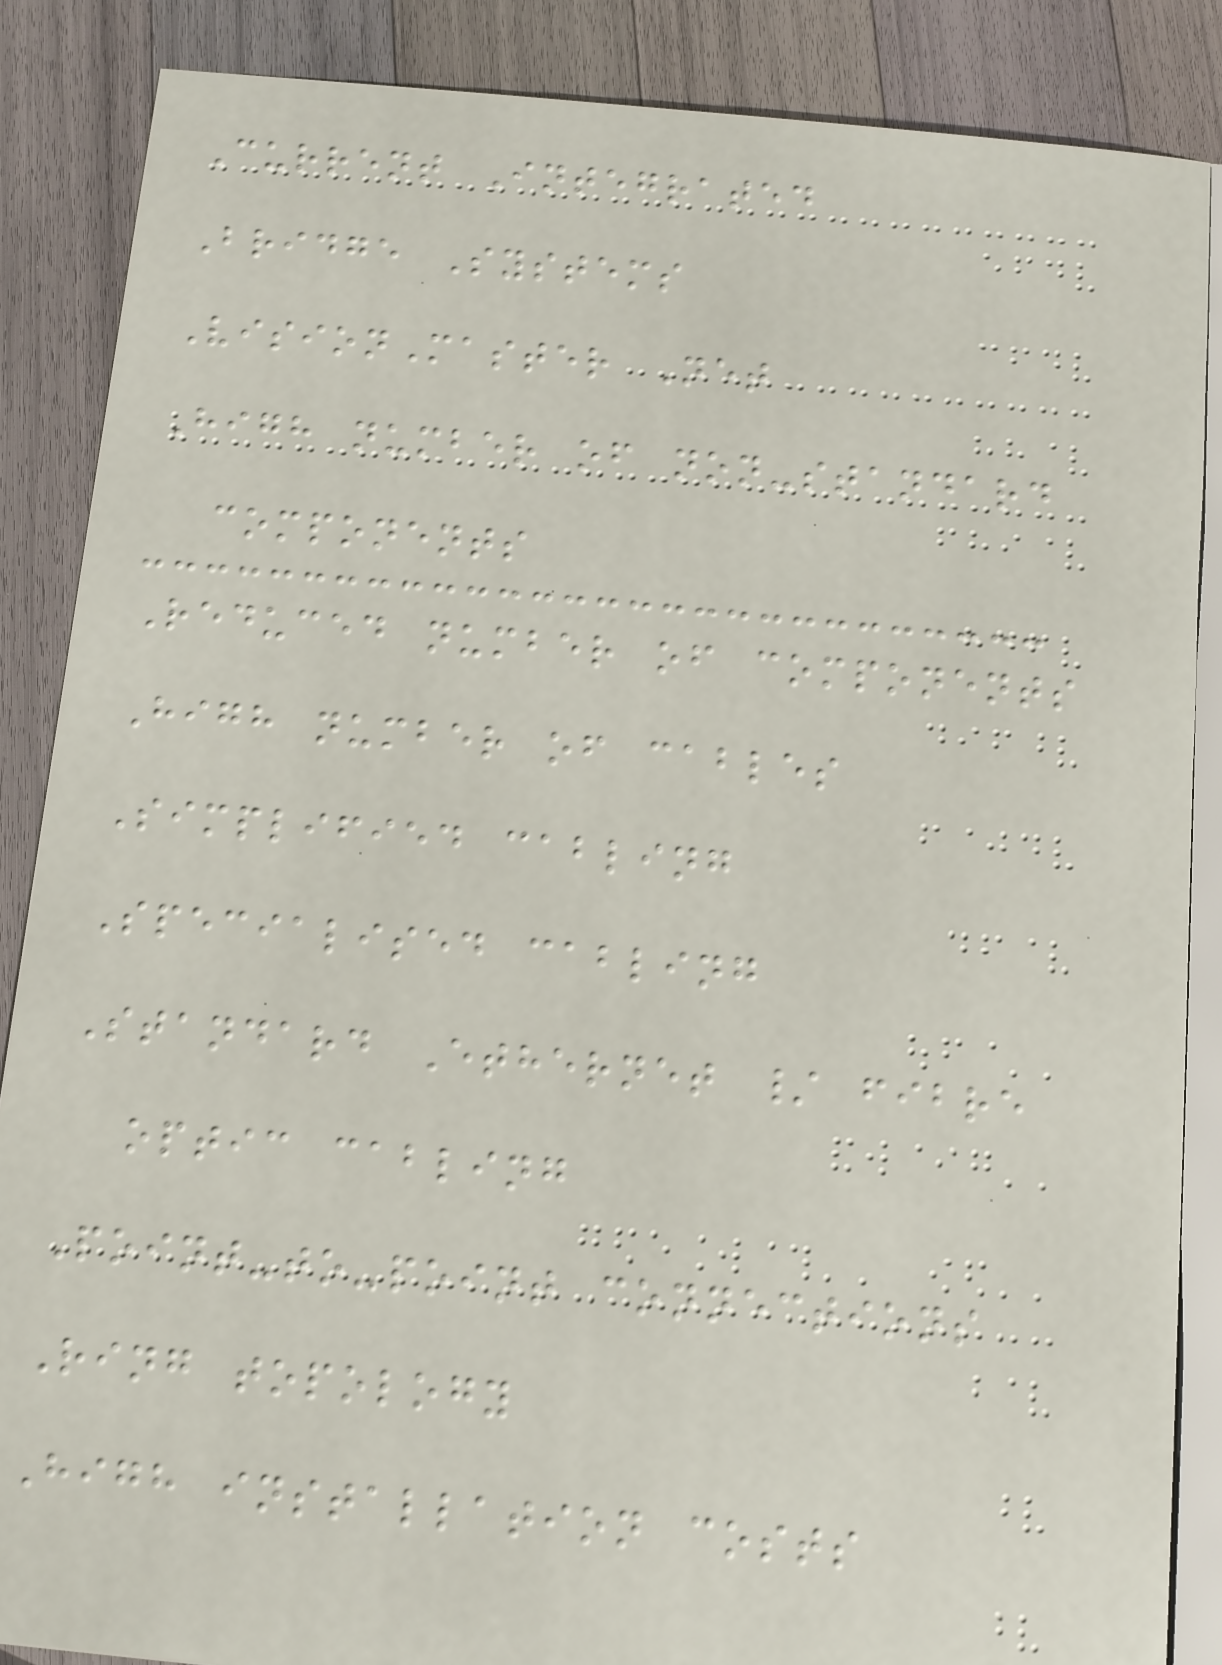Current Integrated
Bridge Systems
VisionMaster Net
High number of non-standard
components
Reduced number of components
High number of cables
Simplified cabling
Specialised cabling
Standard Ethernet / fibre
optic cabling
Point-to-point connections
Ring topology
High installation costs
